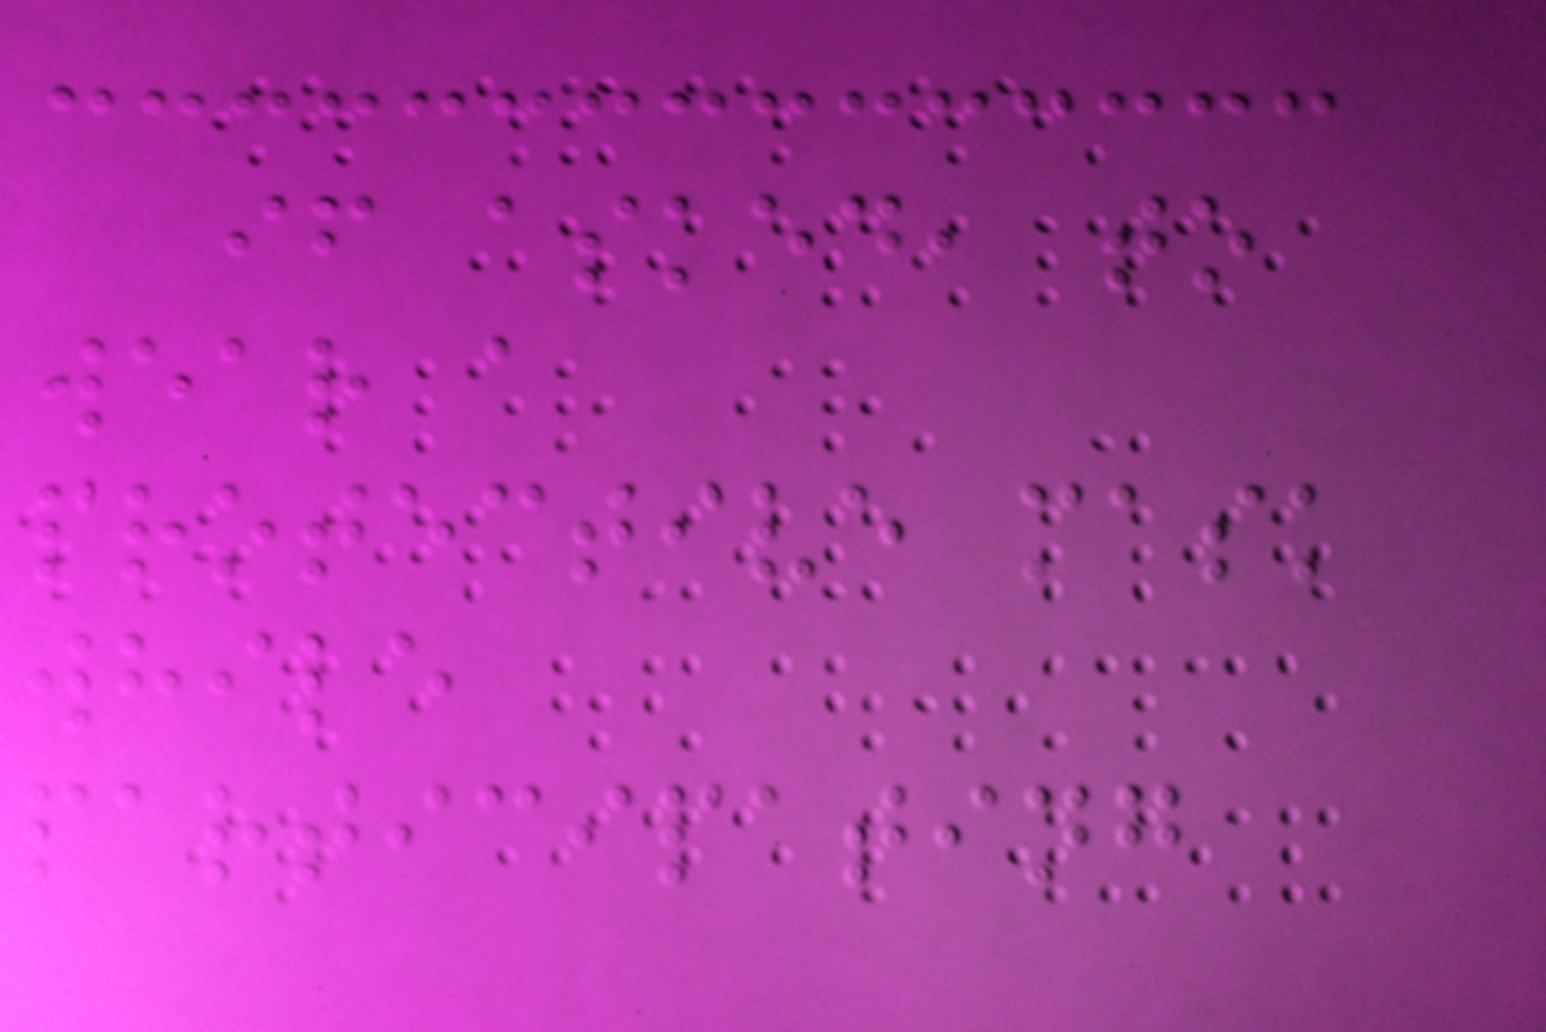if asked, to
wear a
protective mask
while
participating
